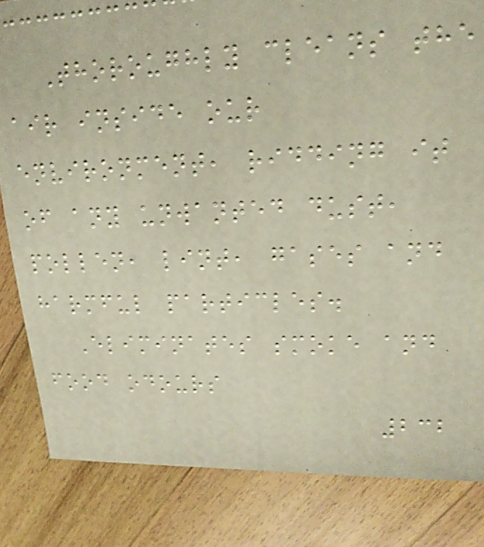Thoroughly cleans the
air inside our
environment, ridding it
of any unwanted dust,
pollen, lint, gases and
harmful particles.
Eliminates smoke and
food odours
232
